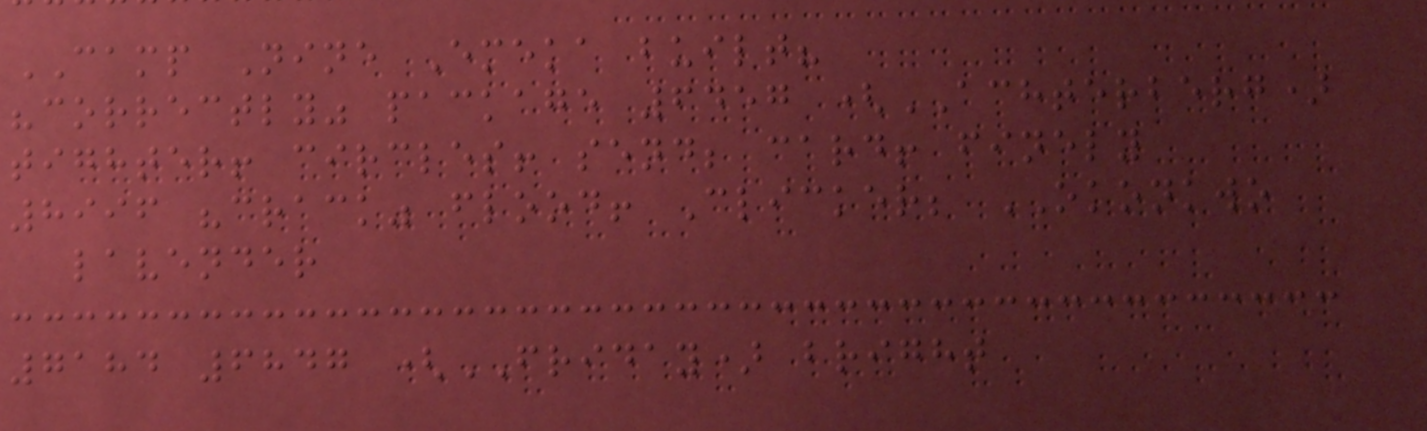CAMP Nine Emeka built?
"correctly" package 6457 (ACHTERBERG)
tighter! circles! send; card! finely
8996 "crack" flood! Clicker; OKONKWO
lavender
7184 6847 (FRIDAY) bright
